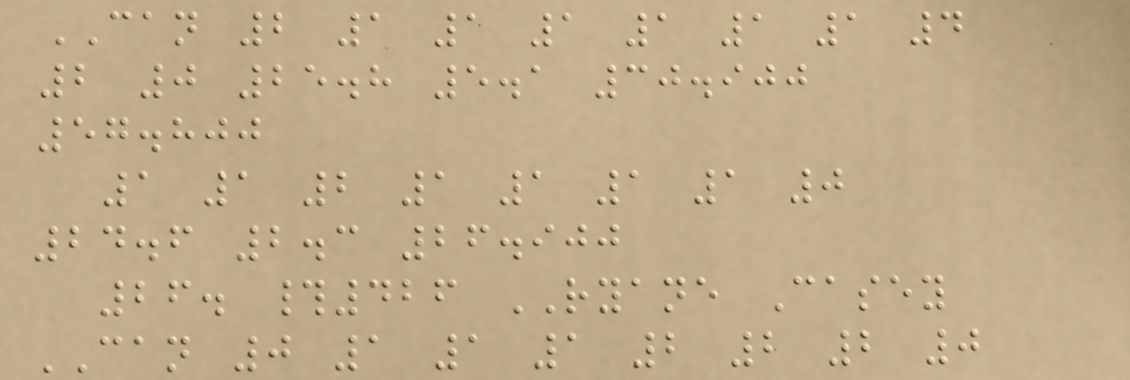CAN 2 1 1 1 1 1 1 4
2 0 25.8 5.1 30.900
57.800
1 1 2 1 1 1 1 0
24.6 2.3 26.900
26. #426 RYANE Casey
CAN 0 1 1 1 2 2 2 0
